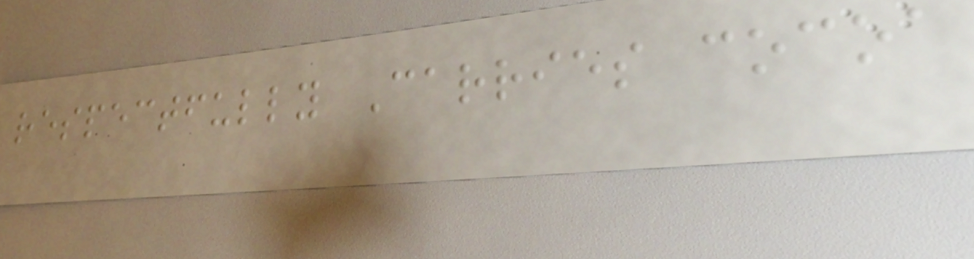respectfully Carries cocoa
